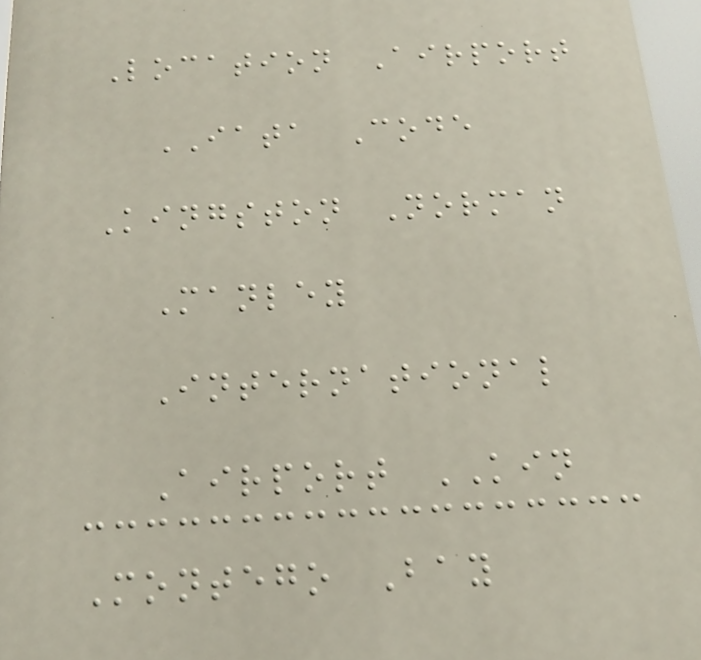Location Airport
IATA Code
Kingston Norman
Manley
International
Airport KIN
Montego Bay
